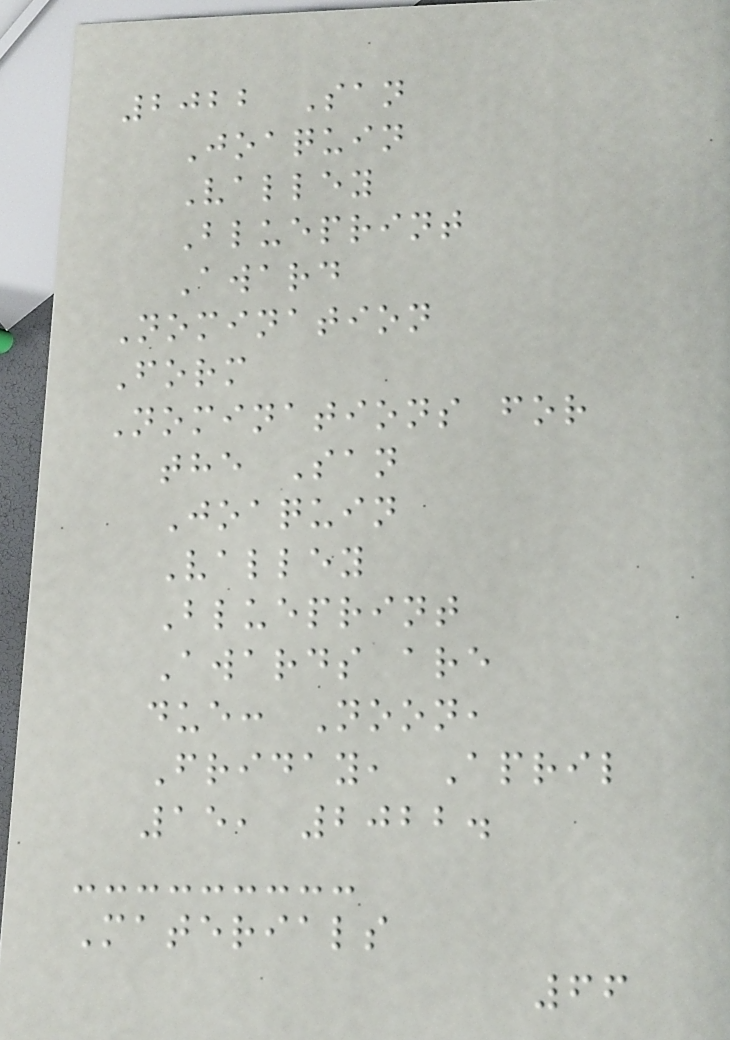2022 San
Joaquin
Valley
Blueprint
Award
Nomination
Form
Nominations for
the San
Joaquin
Valley
Blueprint
Awards are
due: Noon,
Friday, April
15, 2022.
Materials
66
